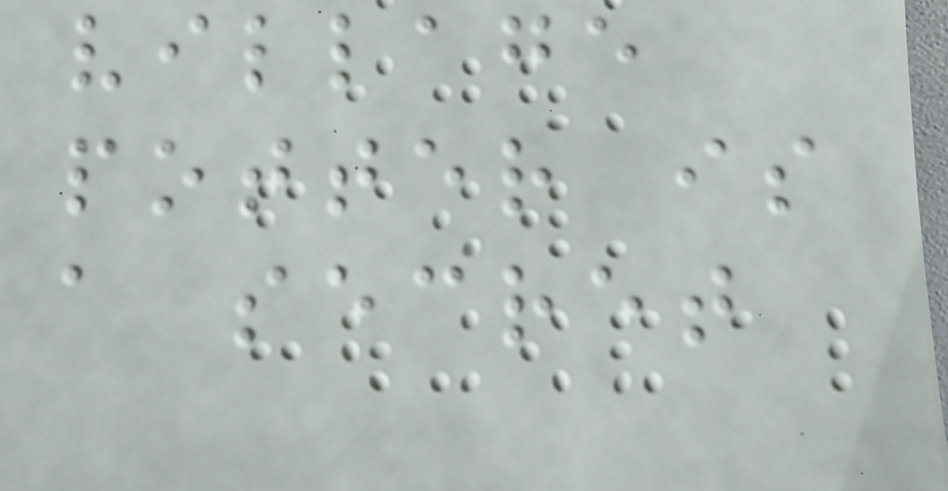village
potter is
a secret
